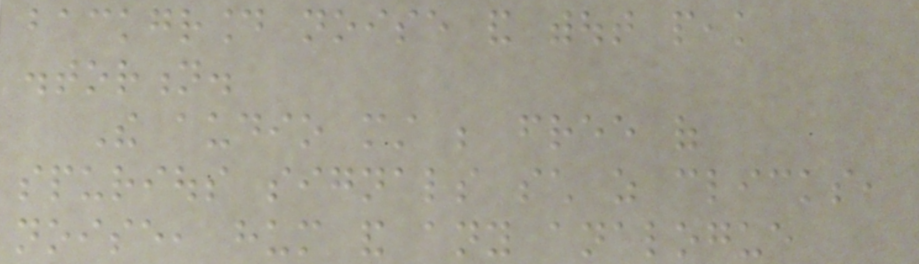background noise and without peak
distortion.
The audio must be free of
spurious signals such as clicks,
noise, hum and any analogue
